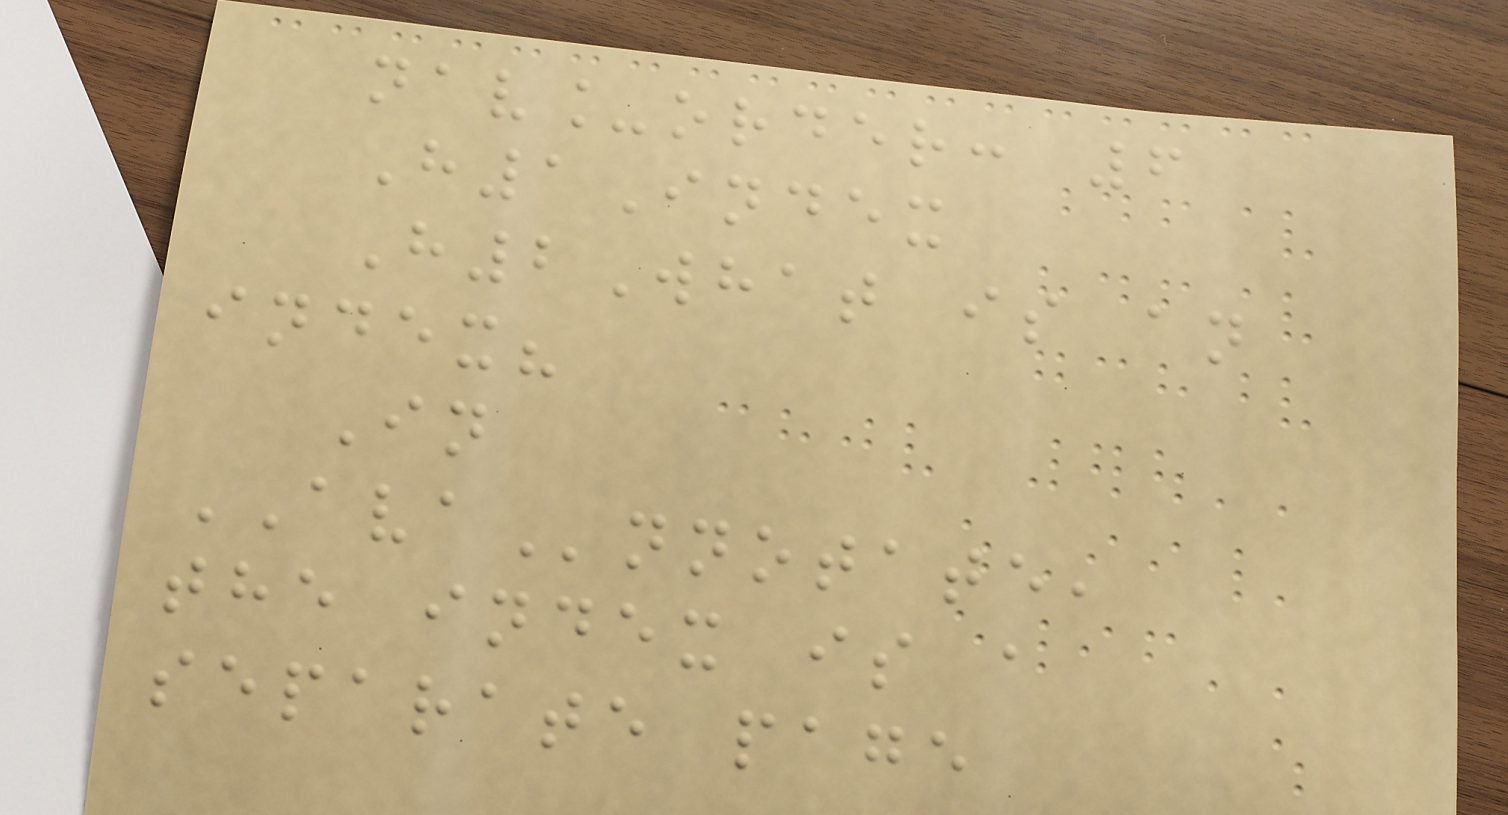nav_order: 6
H1Index
H2What is an
index?
In
AVAnnotate,
the index is a
separate page
